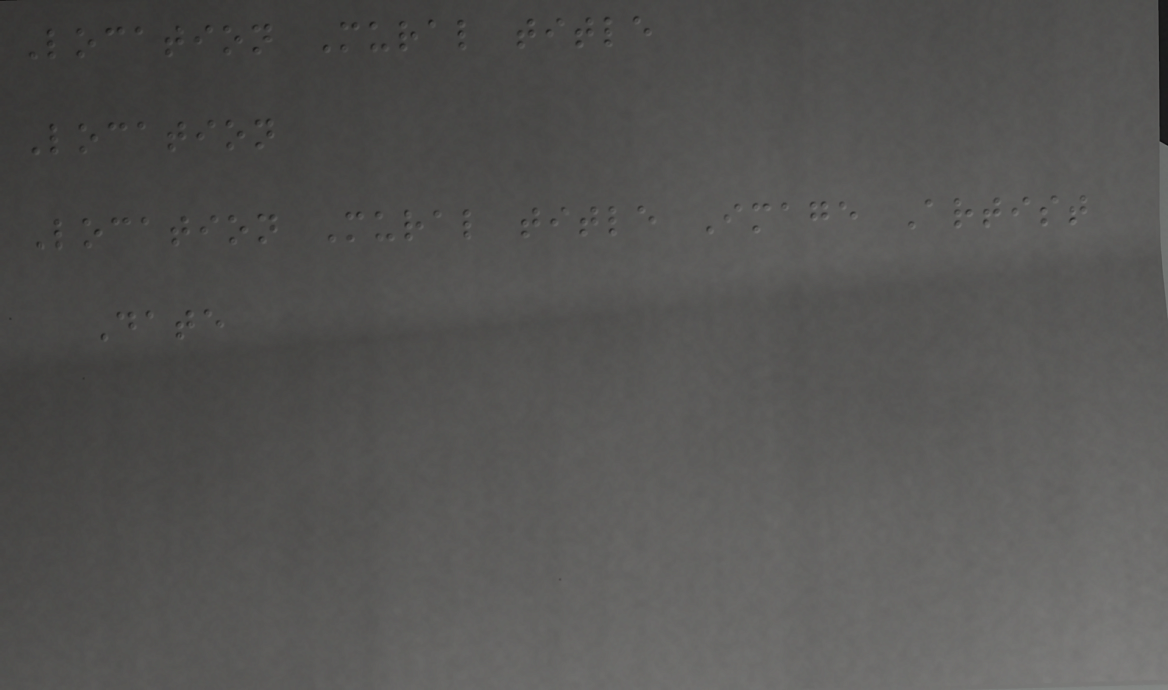Location Mural title
Location
Location Mural title Image Artist
Date
